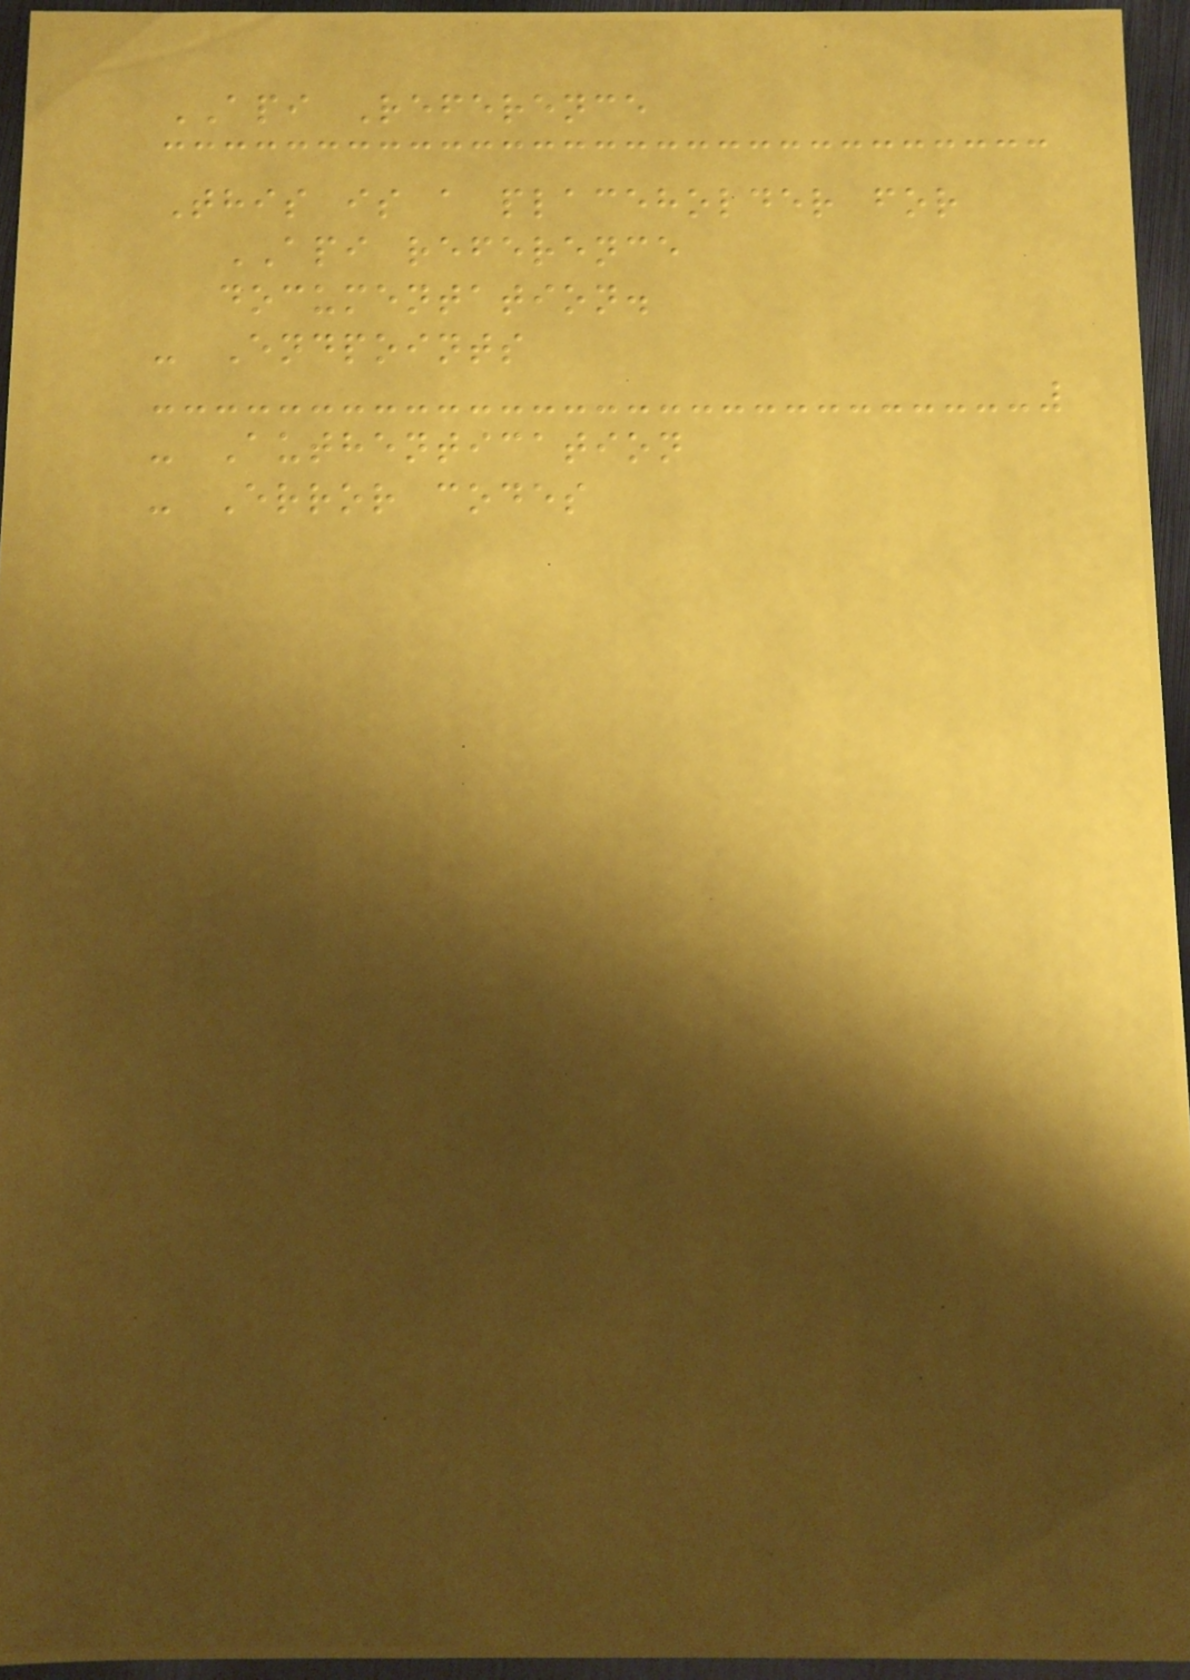API Reference
This is a placeholder for
API reference
documentation.
- Endpoints
- Authentication
- Error codes
